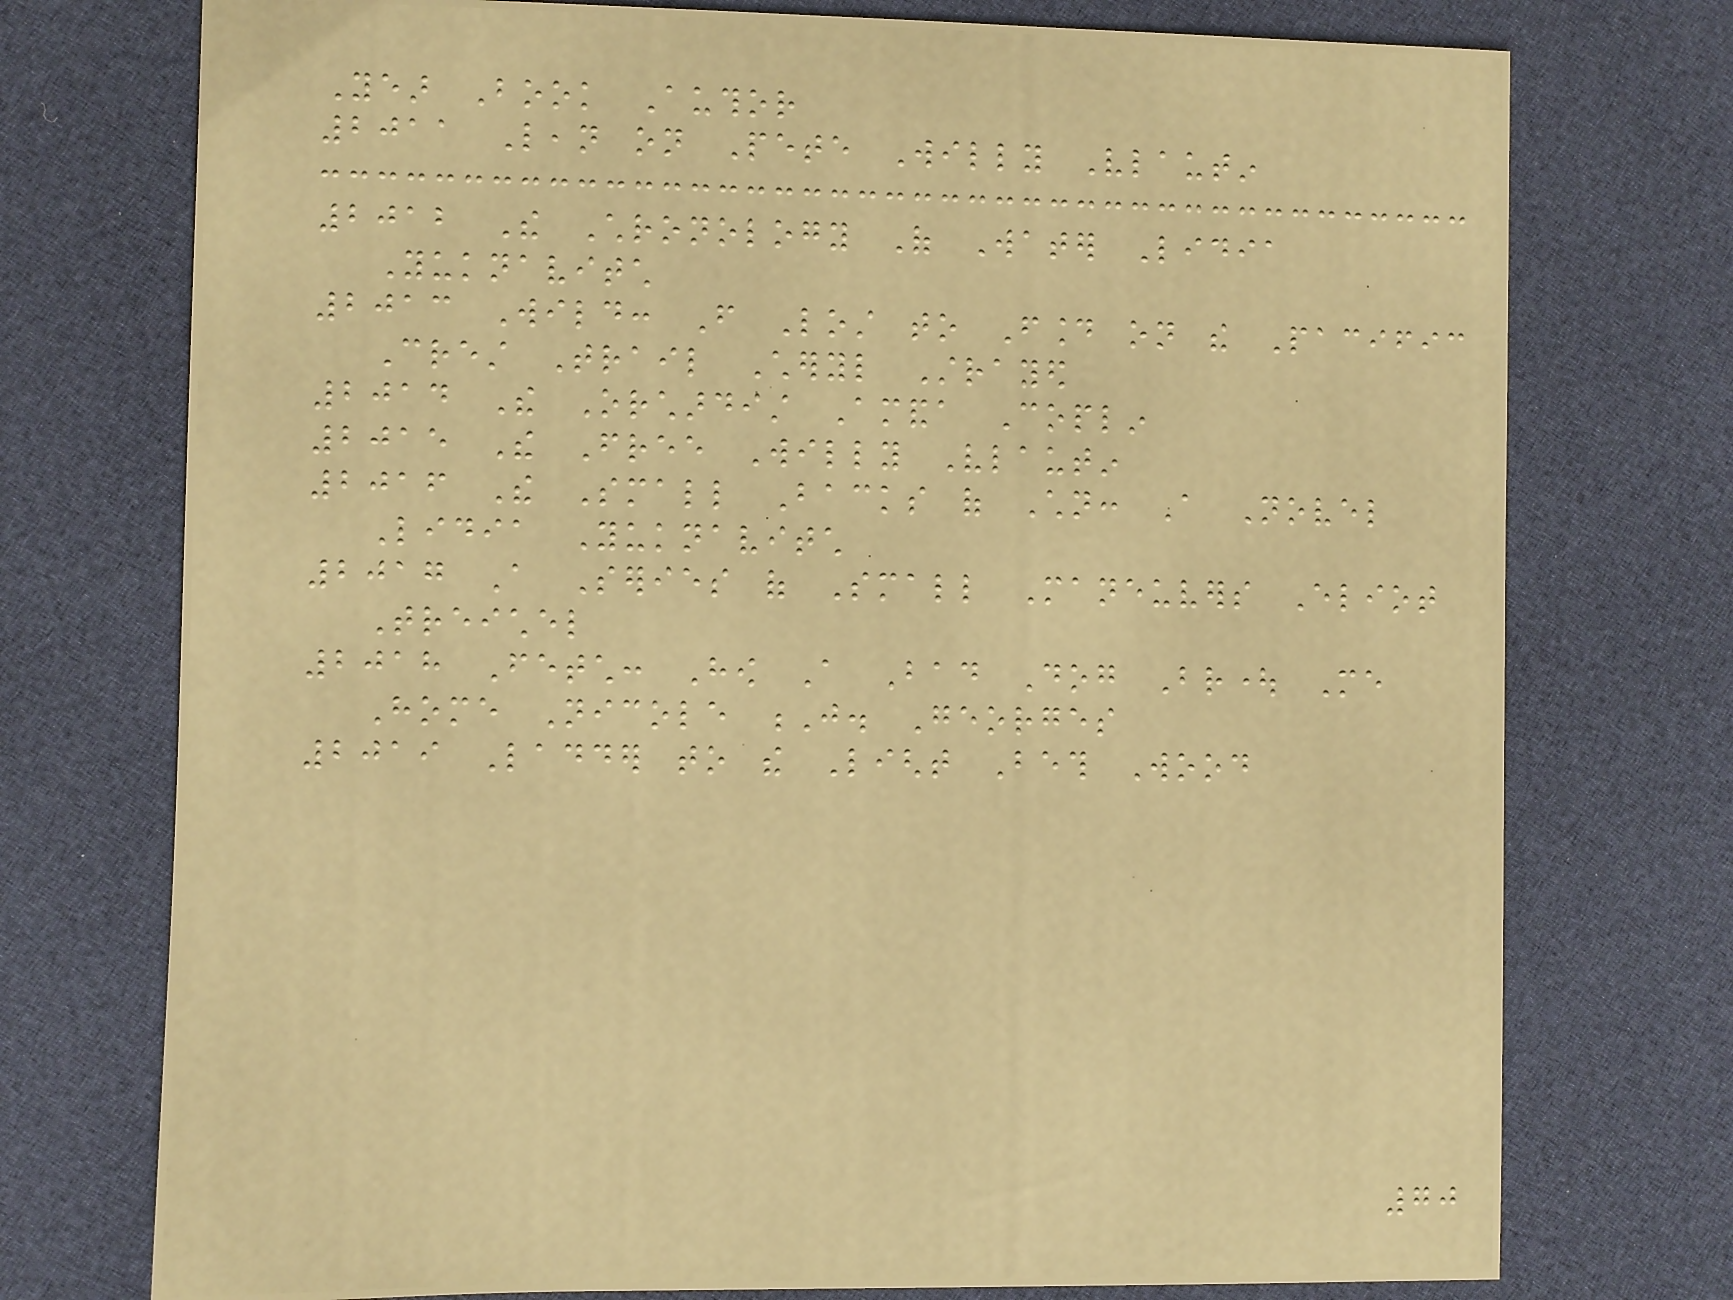Year Book Author
2011 Lean on Pete Willy Vlautin
2012 The Chronology Of Water Lidia
Yuknavitch
2013 Wild: From Lost to Found on the Pacific
Crest Trail Cheryl Strayed
2014 The Orchardist Amanda Coplin
2015 The Free Willy Vlautin
2016 The Small Backs of Children: A Novel
Lidia Yuknavitch
2017 A Series of Small Maneuvers Eliot
Treichel
2018 Fetch: How A Bad Dog Brought Me
Home Nicole J. Georges
2019 Ladder to the Light Beth Wood
70
